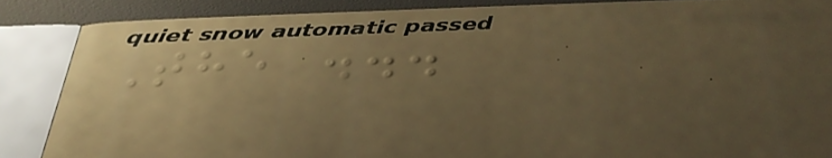The ...
